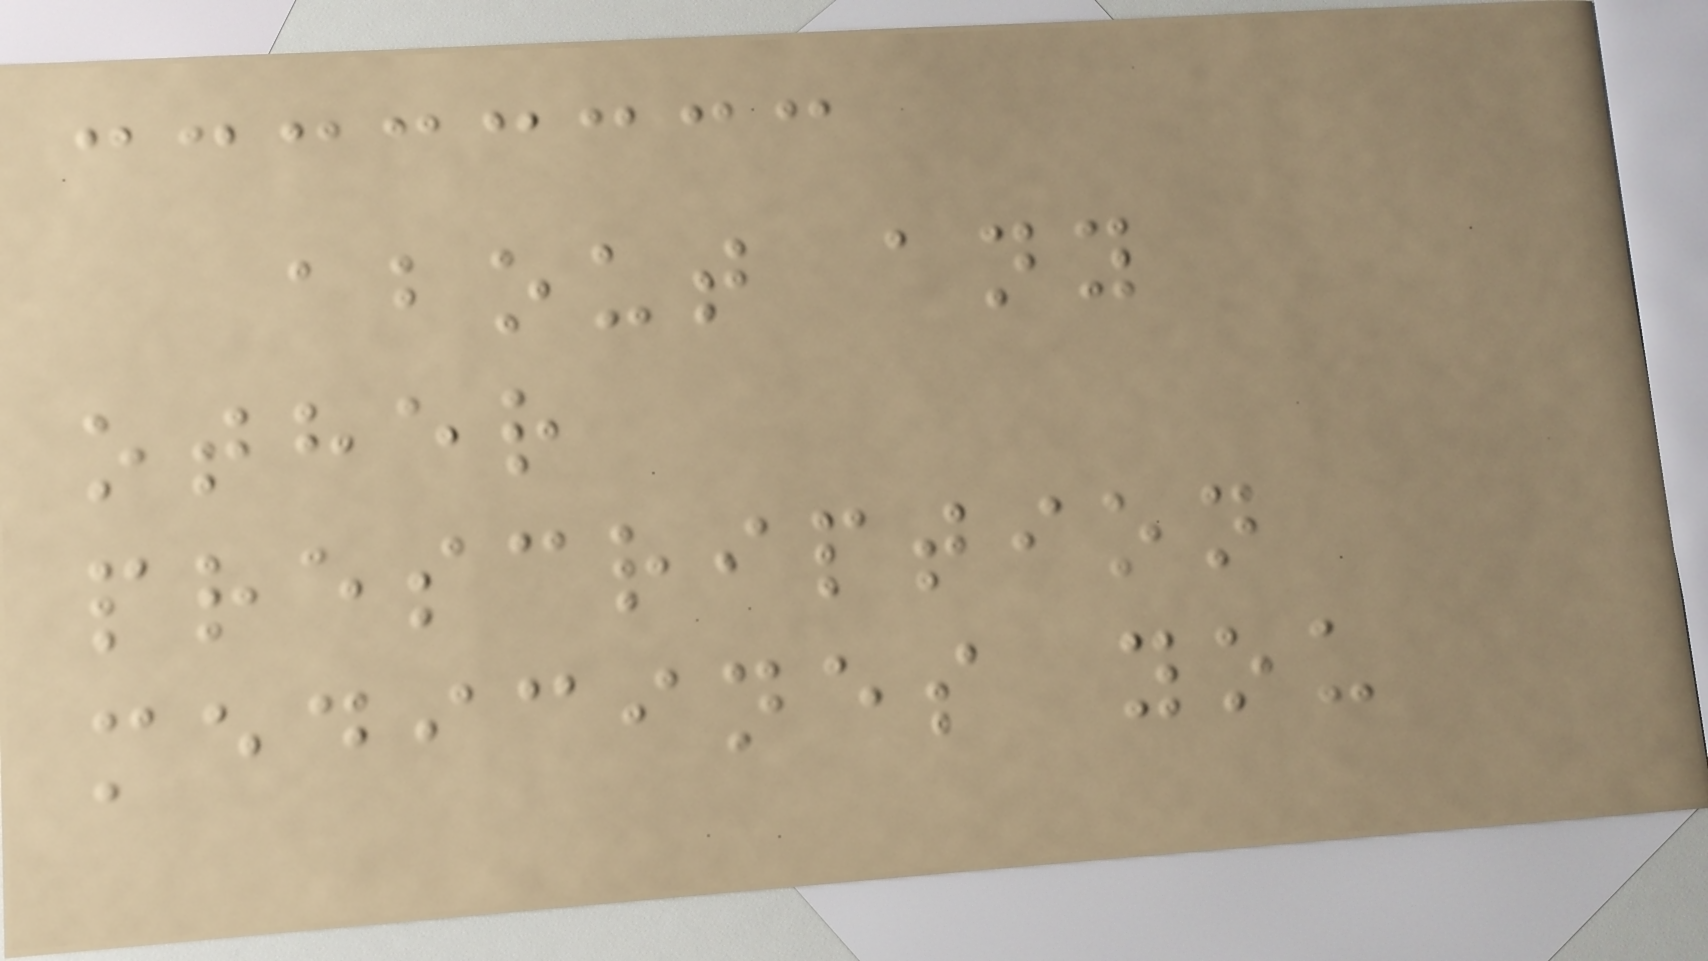about any
other
prescription
medicines you
